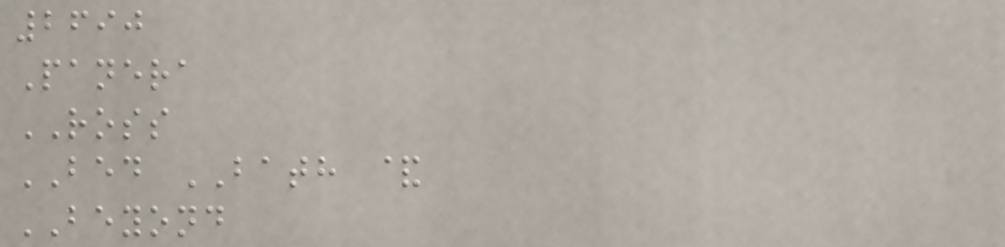2690
Panera
ROSS
BED BATH &
BEYOND
